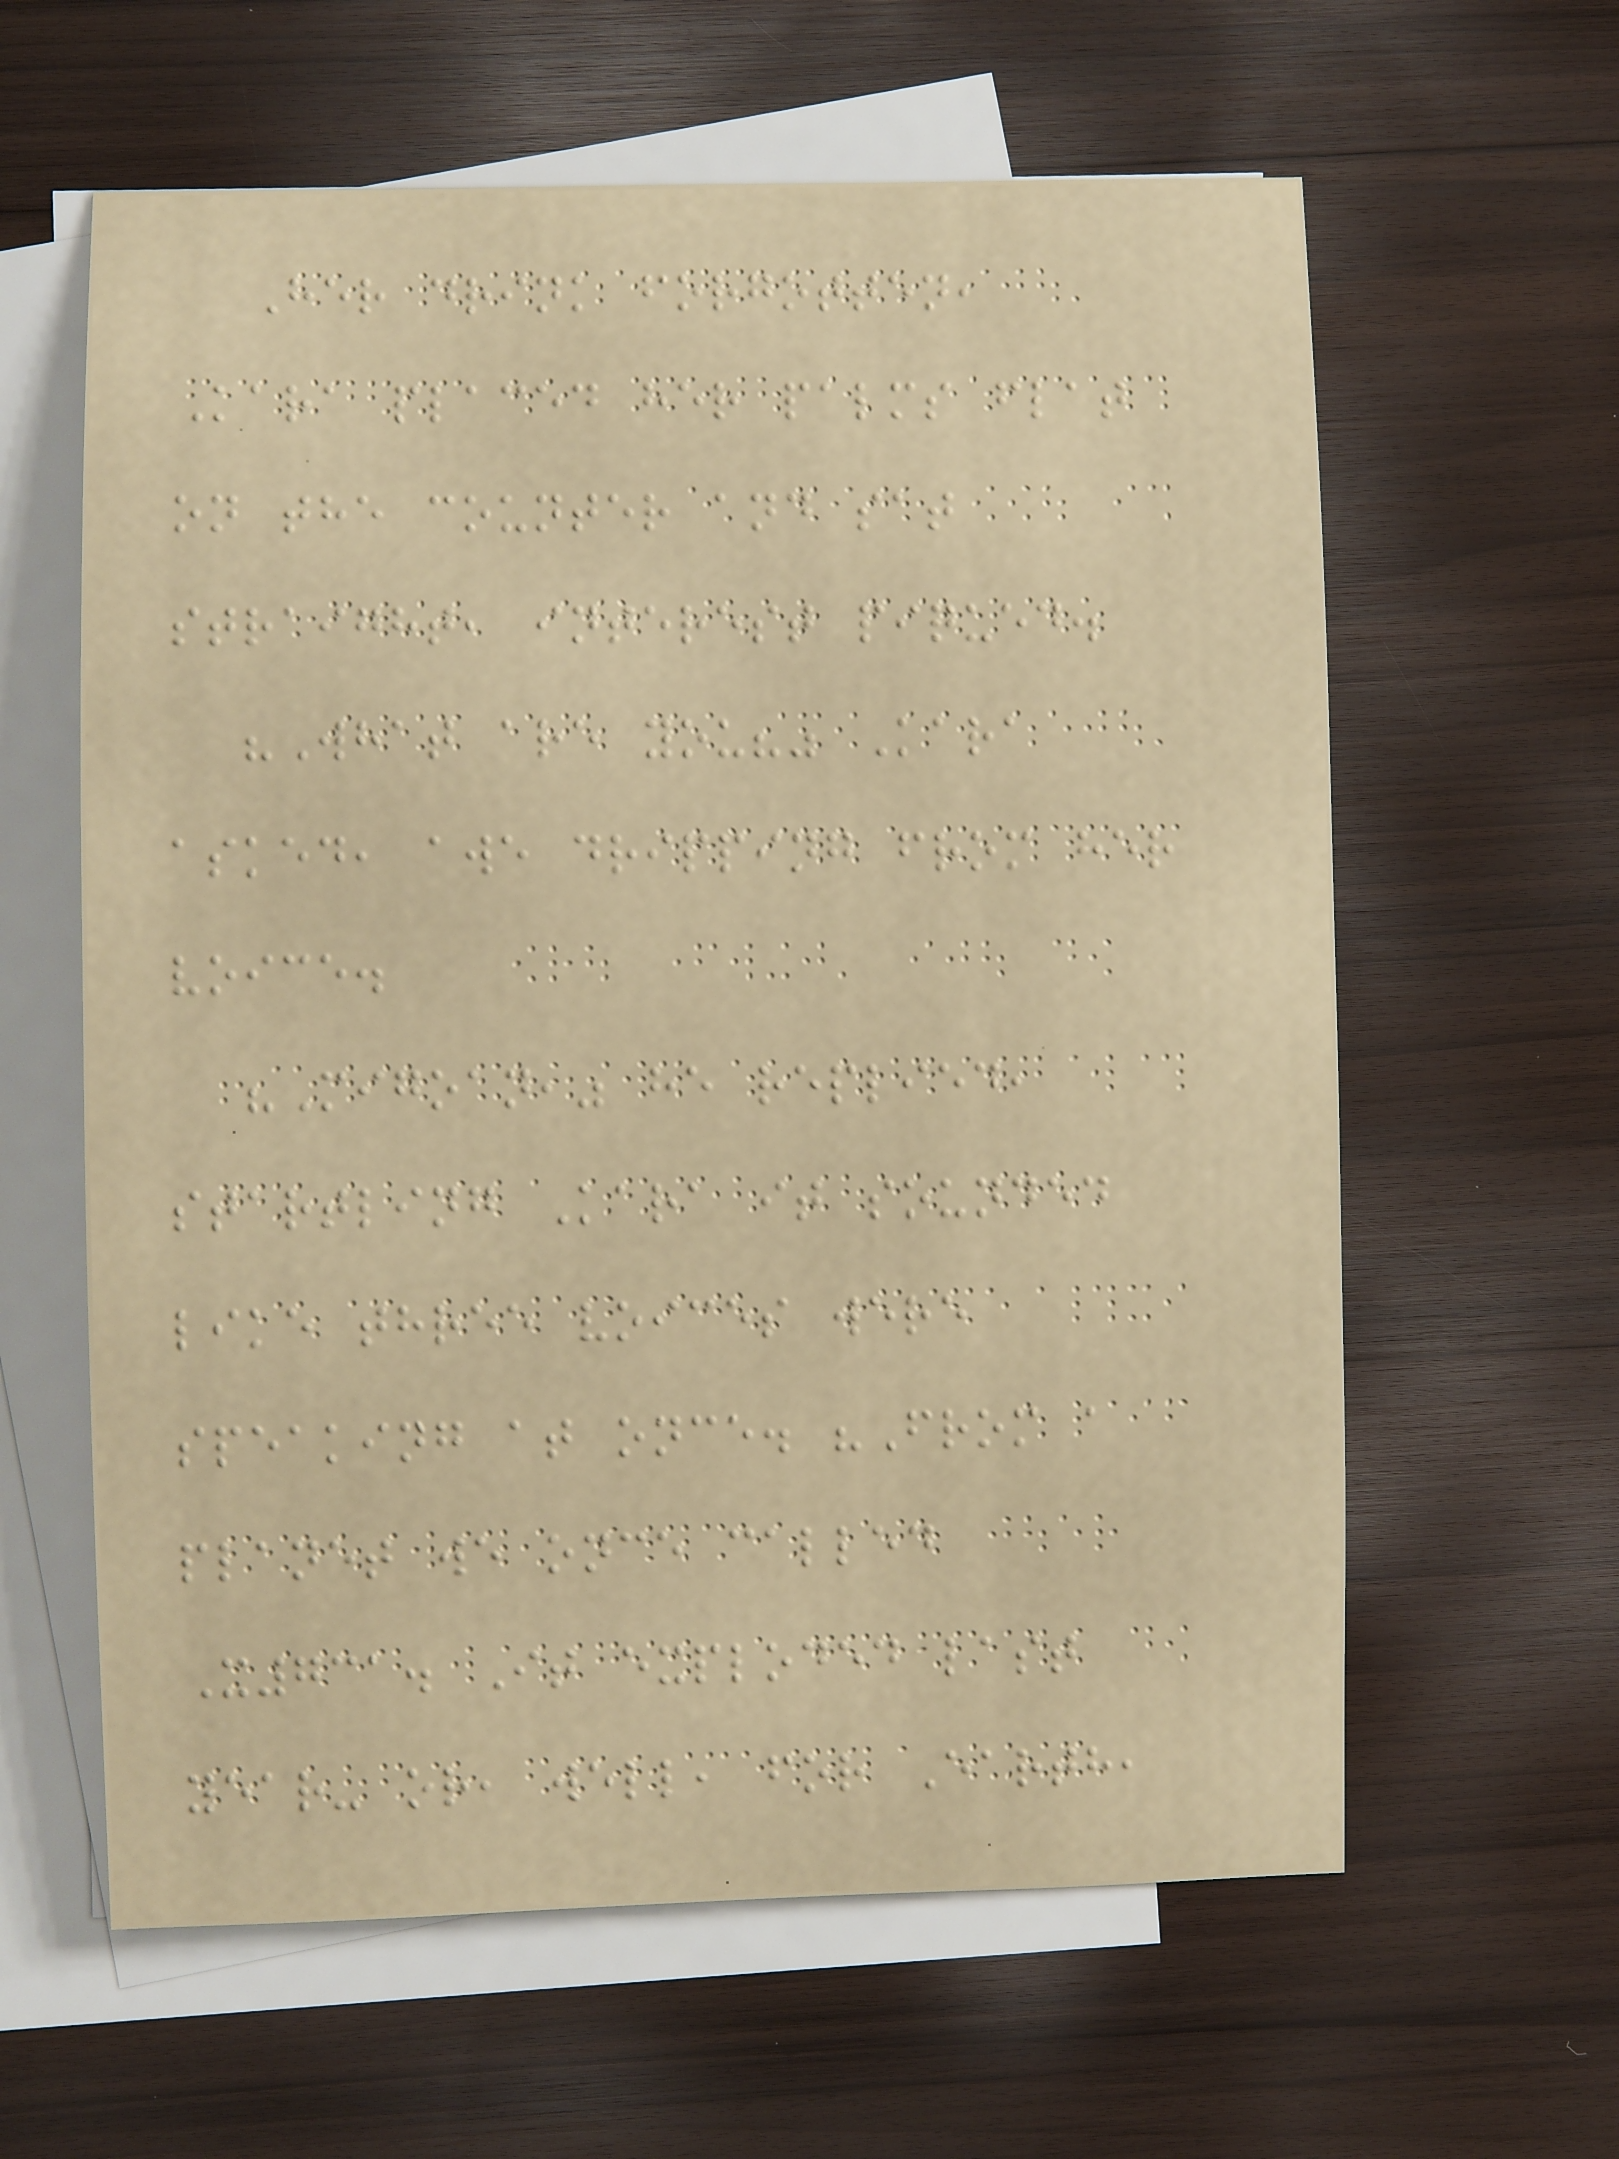Her drink forgotten,
Kara placed her palms flat
on the counter and sat
straight, interest piqued.
"What are you?" Kara
asked, awe dripping from her
voice.
"Migoan," he replied,
startling Kara it sounded
like three voices were
speaking at once. "From a
planet we once called
X731. It exploded last
year- or, well, for Earth,
